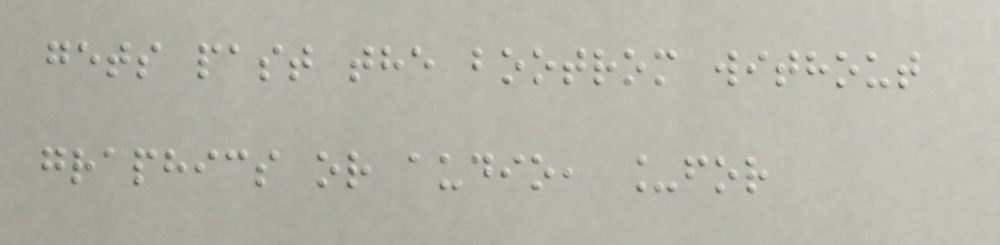gets past the bootrom without
graphics or audio, _for
